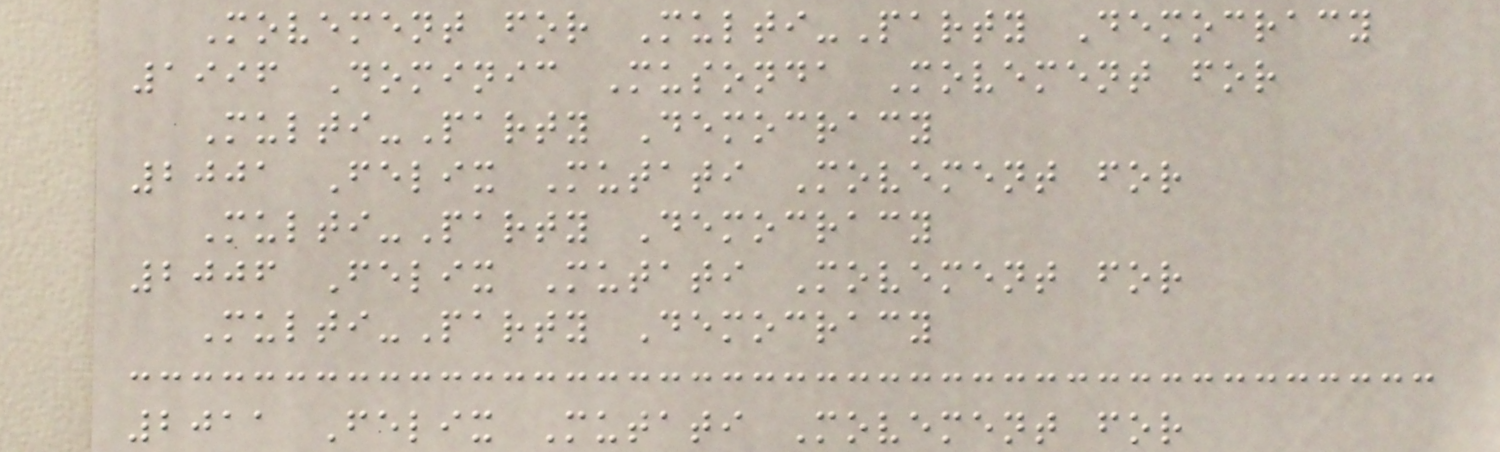Movement for Multi-Party Democracy
1996 Dominic Musonda Movement for
Multi-Party Democracy
2001 Felix Mutati Movement for
Multi-Party Democracy
2006 Felix Mutati Movement for
Multi-Party Democracy
2011 Felix Mutati Movement for
